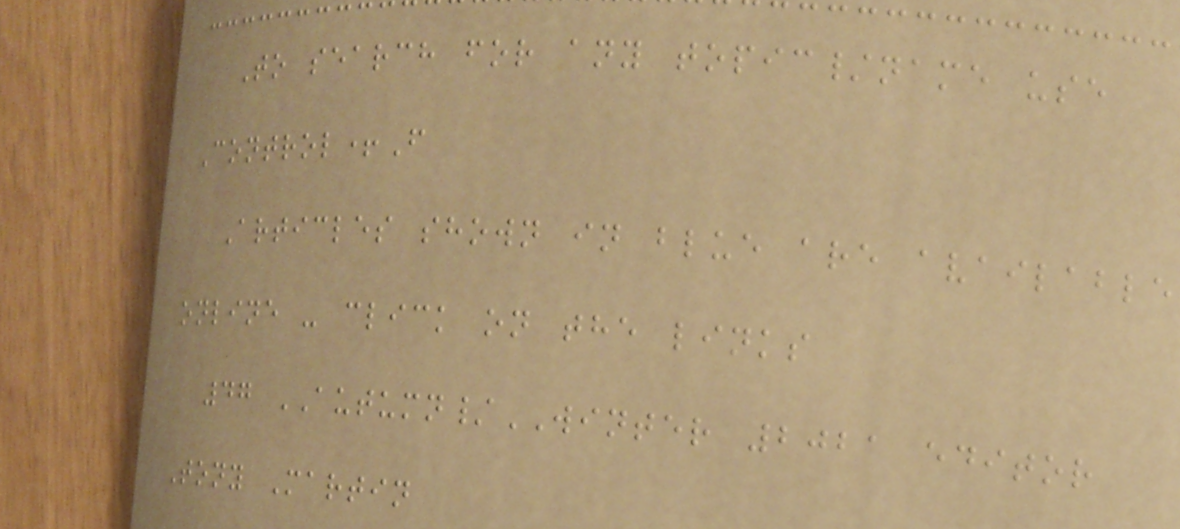To search for any topic/name use
Control+F
Articles shown in blue are available
online - click on the links
47 AUTUMN/WINTER 2021 editor
Tony Martin
